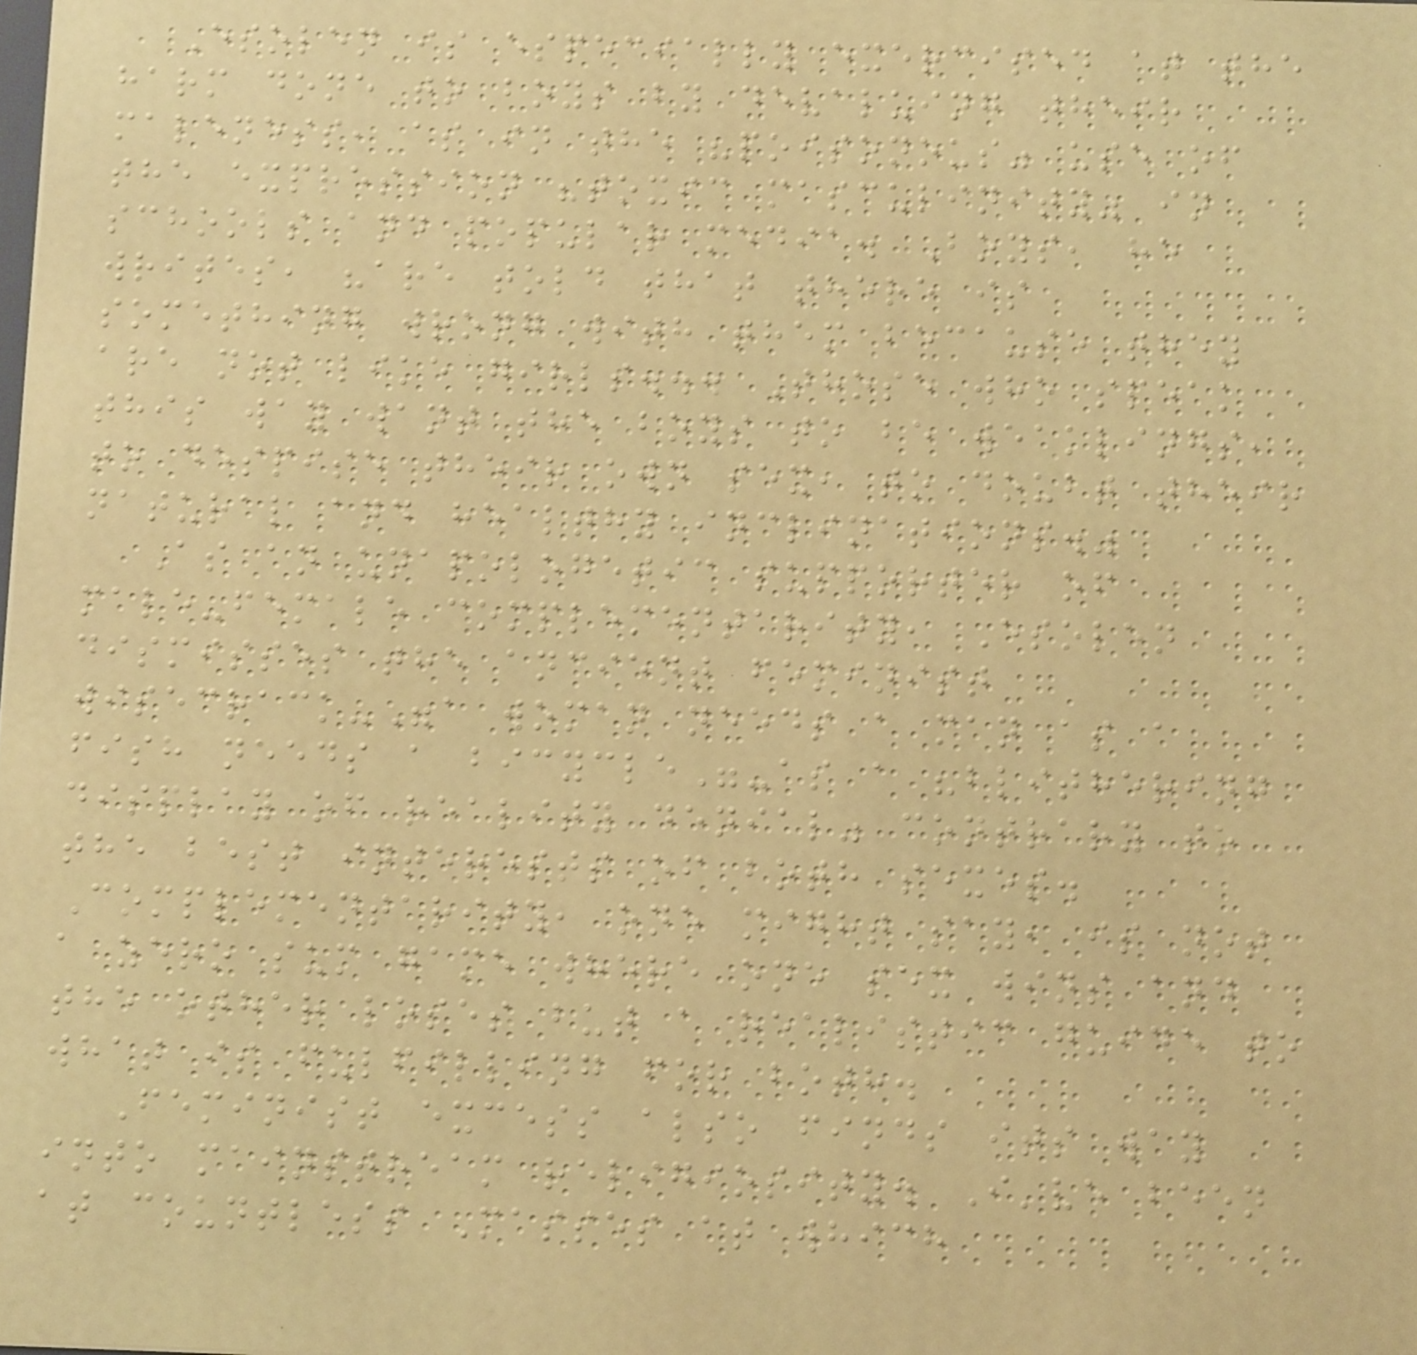Esolen is especially exercised at the
harm done to boys by devaluing their
maleness, as in the "poisonous" use of
the expression "toxic masculinity" in
schools and popular media. Boys, he
writes, "are told that there is
something wrong with them because they
are not like girls... Those who speak
this way want the boys to be weaklings,
to despise their own sex, to doubt their
natural and healthy inclinations."
As an unapologetic supporter of
male-female complementarity, Esolen
dismisses the ancient feminist
wisecrack-"a woman needs a man as a
fish needs a bicycle"-as a "blithering
display of reality denial" contrary to
the best interests of both sexes.
Complementarity, one might say, is not
a zero sum game where one sex wins and
the other loses but a realistic guide to
what is fulfilling for both.
Feminist excess also finds its way
into mainstream religiosity. I've been
at countless Masses at which
